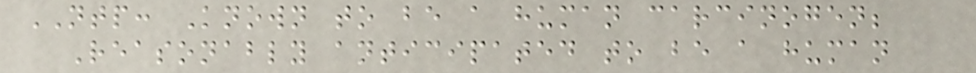NTP: Known to be a human carcinogen;
Reasonably anticipated to be a human
